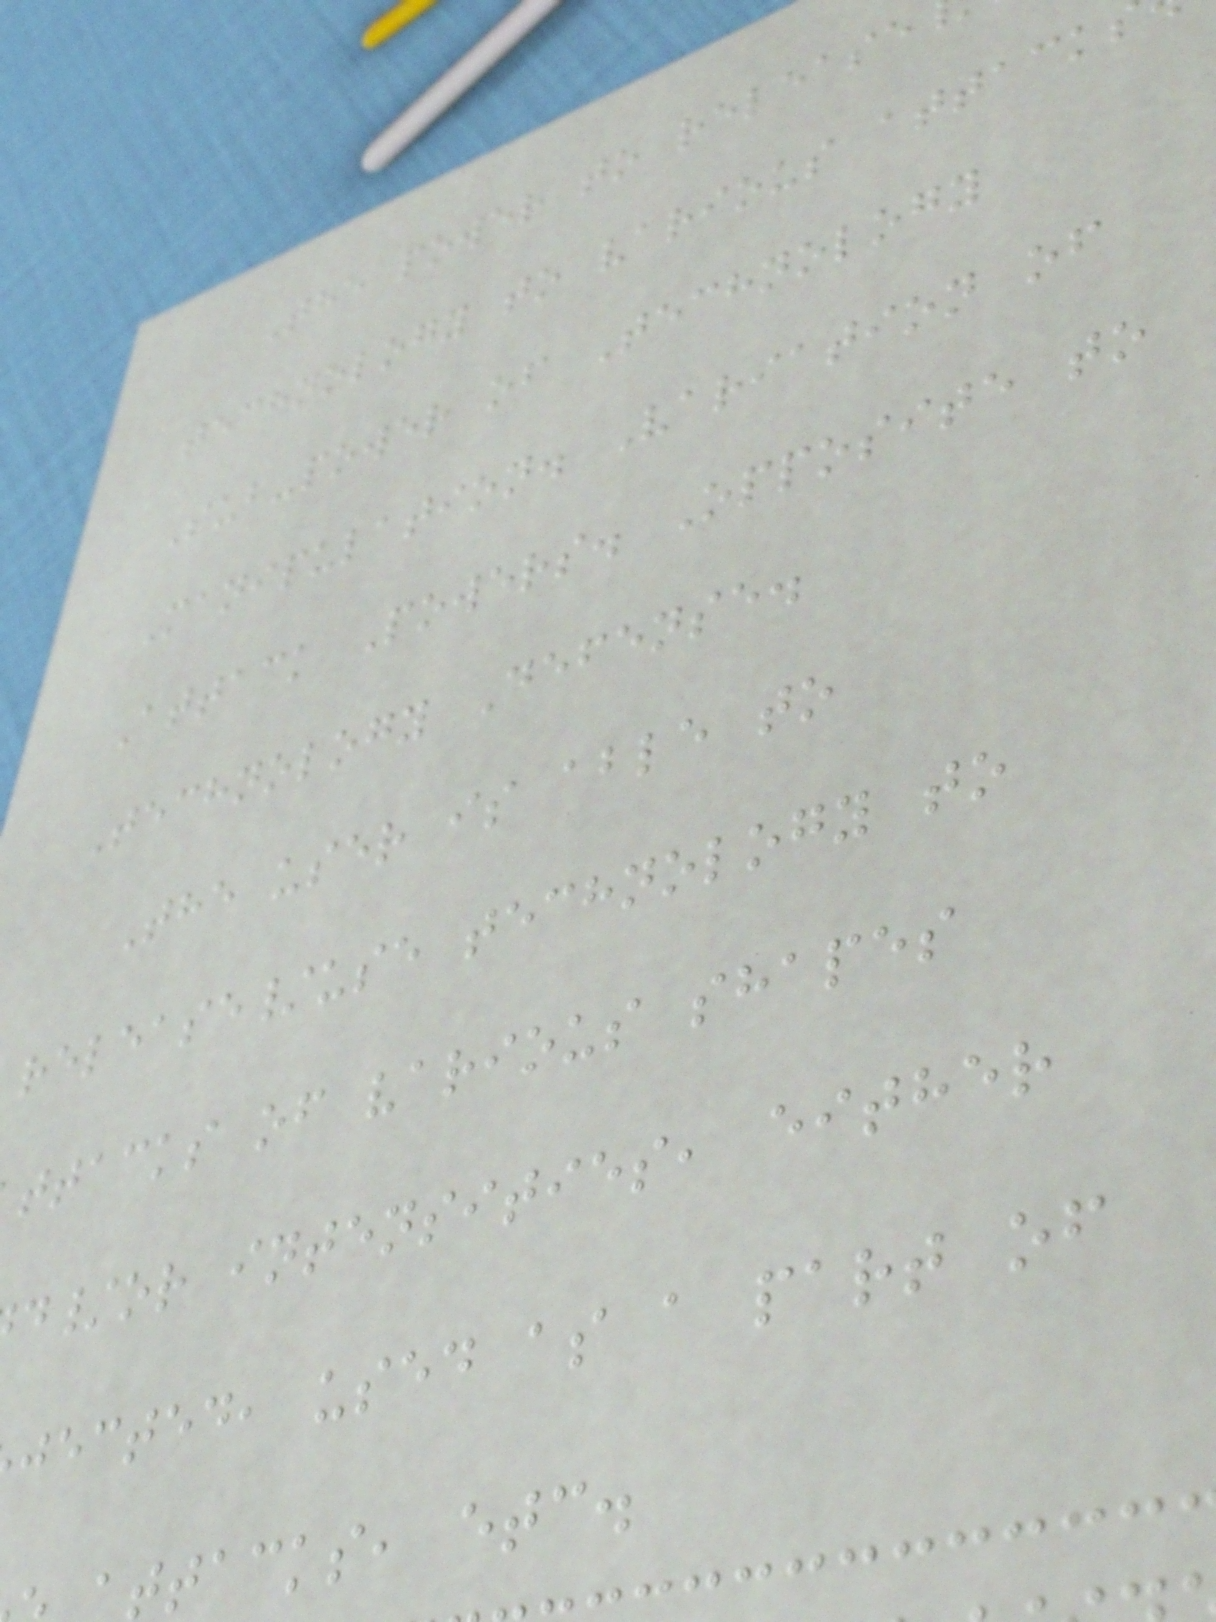The power to release
technology to various attack
Sub-power of Technology
Manipulation. Variation of
Attack Powers. Opposite to
Technology Defense.
The user is able to
release/use technology to
ttacks of various shapes
d/or intensities, either
jected, used as a part of
ttacks, etc.
